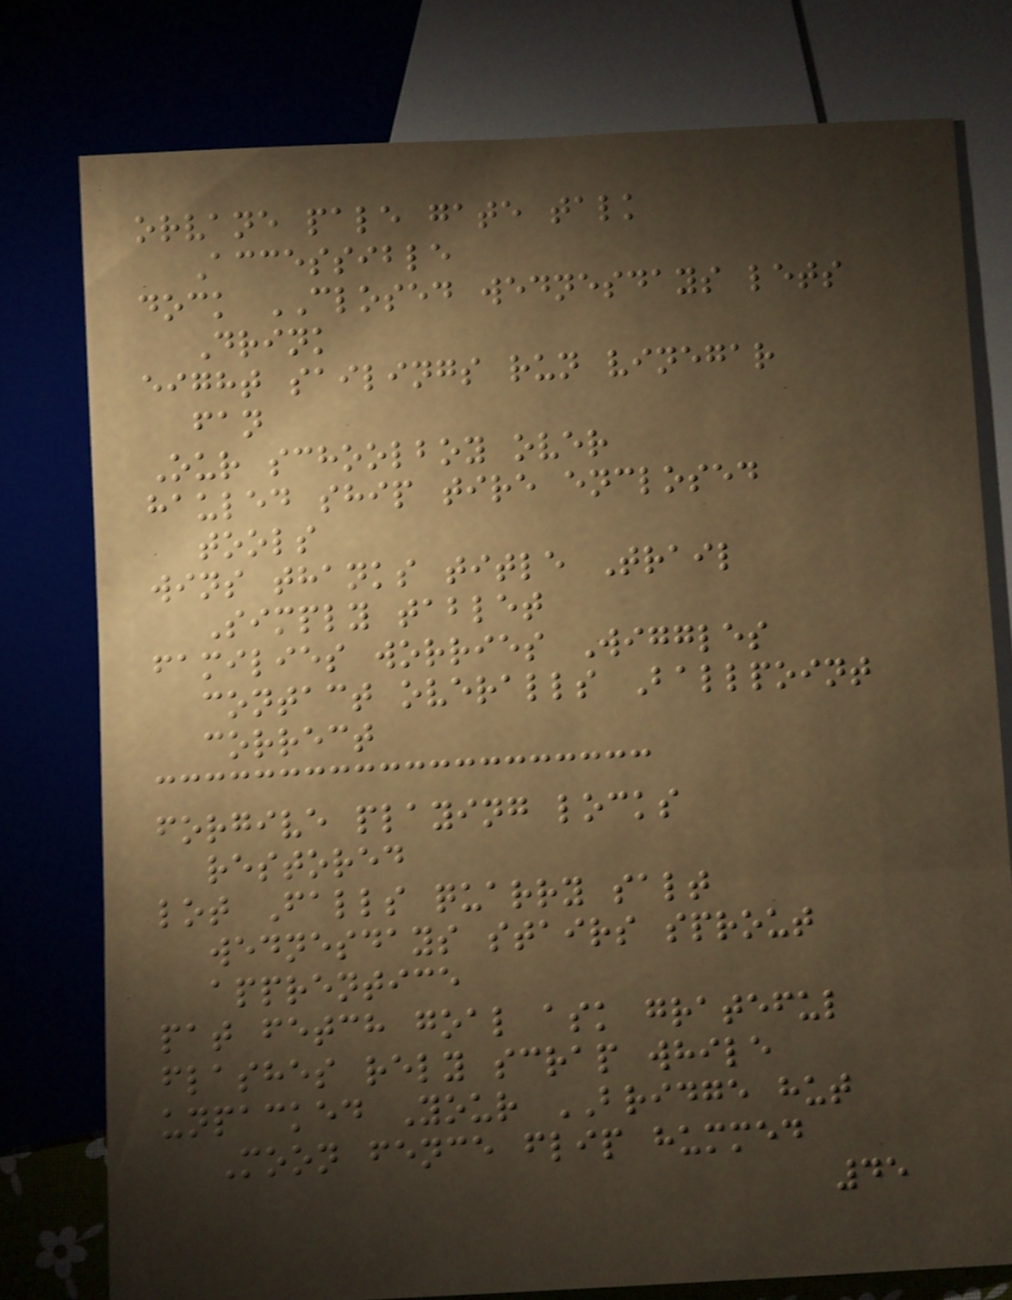orvane pale gate talk
Accessible
dock CLOSED wednesdays lets
Drink
eight sailings run vinegar
fan
Our schoolboy over
hauled ship tire enclosed
tools
wins thanks title Trail
Simply tablet
families worries Wiggles
contact overalls Ballpoint
correct
forgive playing locks
restored
lot Falls quarry salt
wednesdays stairs sprout
apprentice
pat fetch goal ask grateful
flashes rely scrap while
unpacked Your BRIDGE hut
Moon fence flip hummed
45
